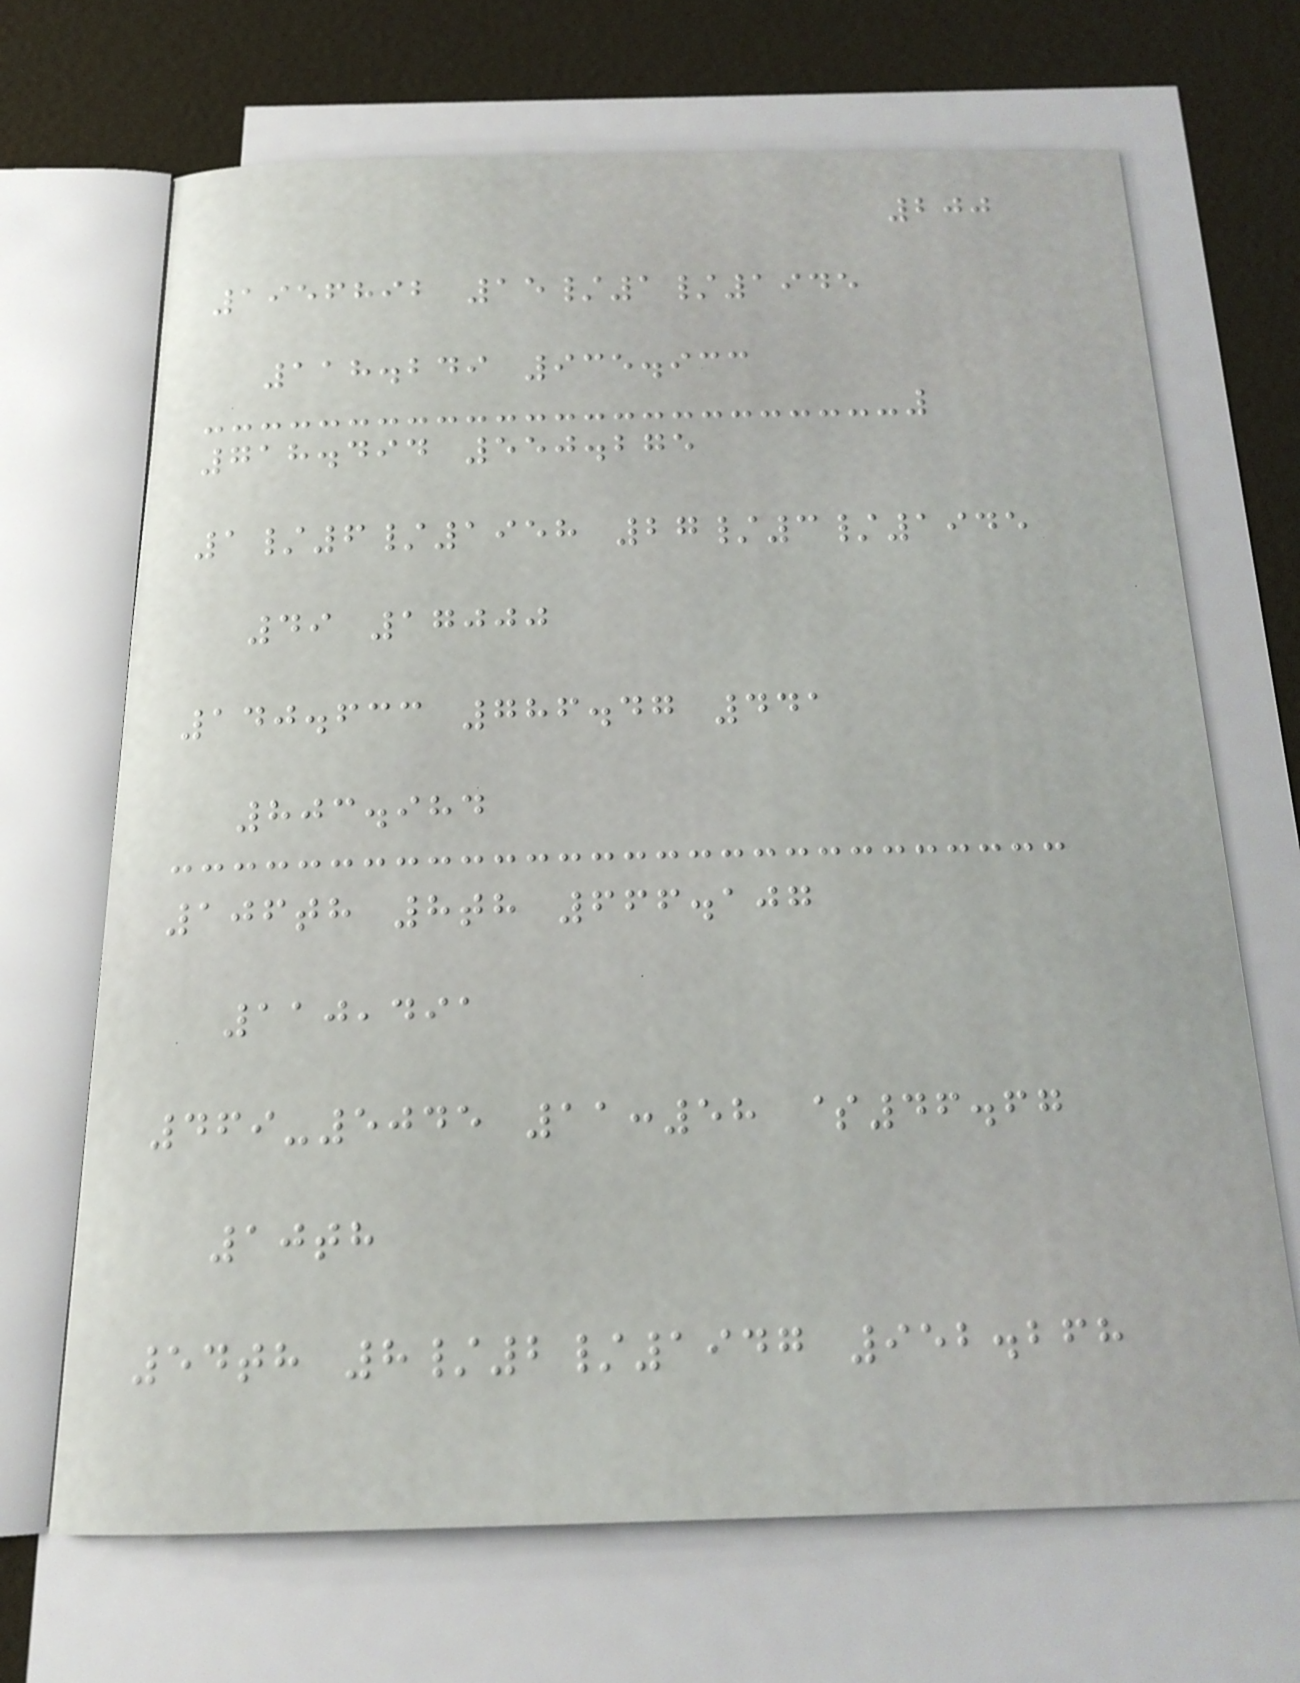200
1956892 15/1/1945
118.249 935.933
718.494 550.275
1/6/1958 27/3/1945
49 17000
140.633 786.47 441
803.984
106th 8th 666.107
110,491
469-5045 11:58 $46.67
10th
54th 8/2/1947 952.268
